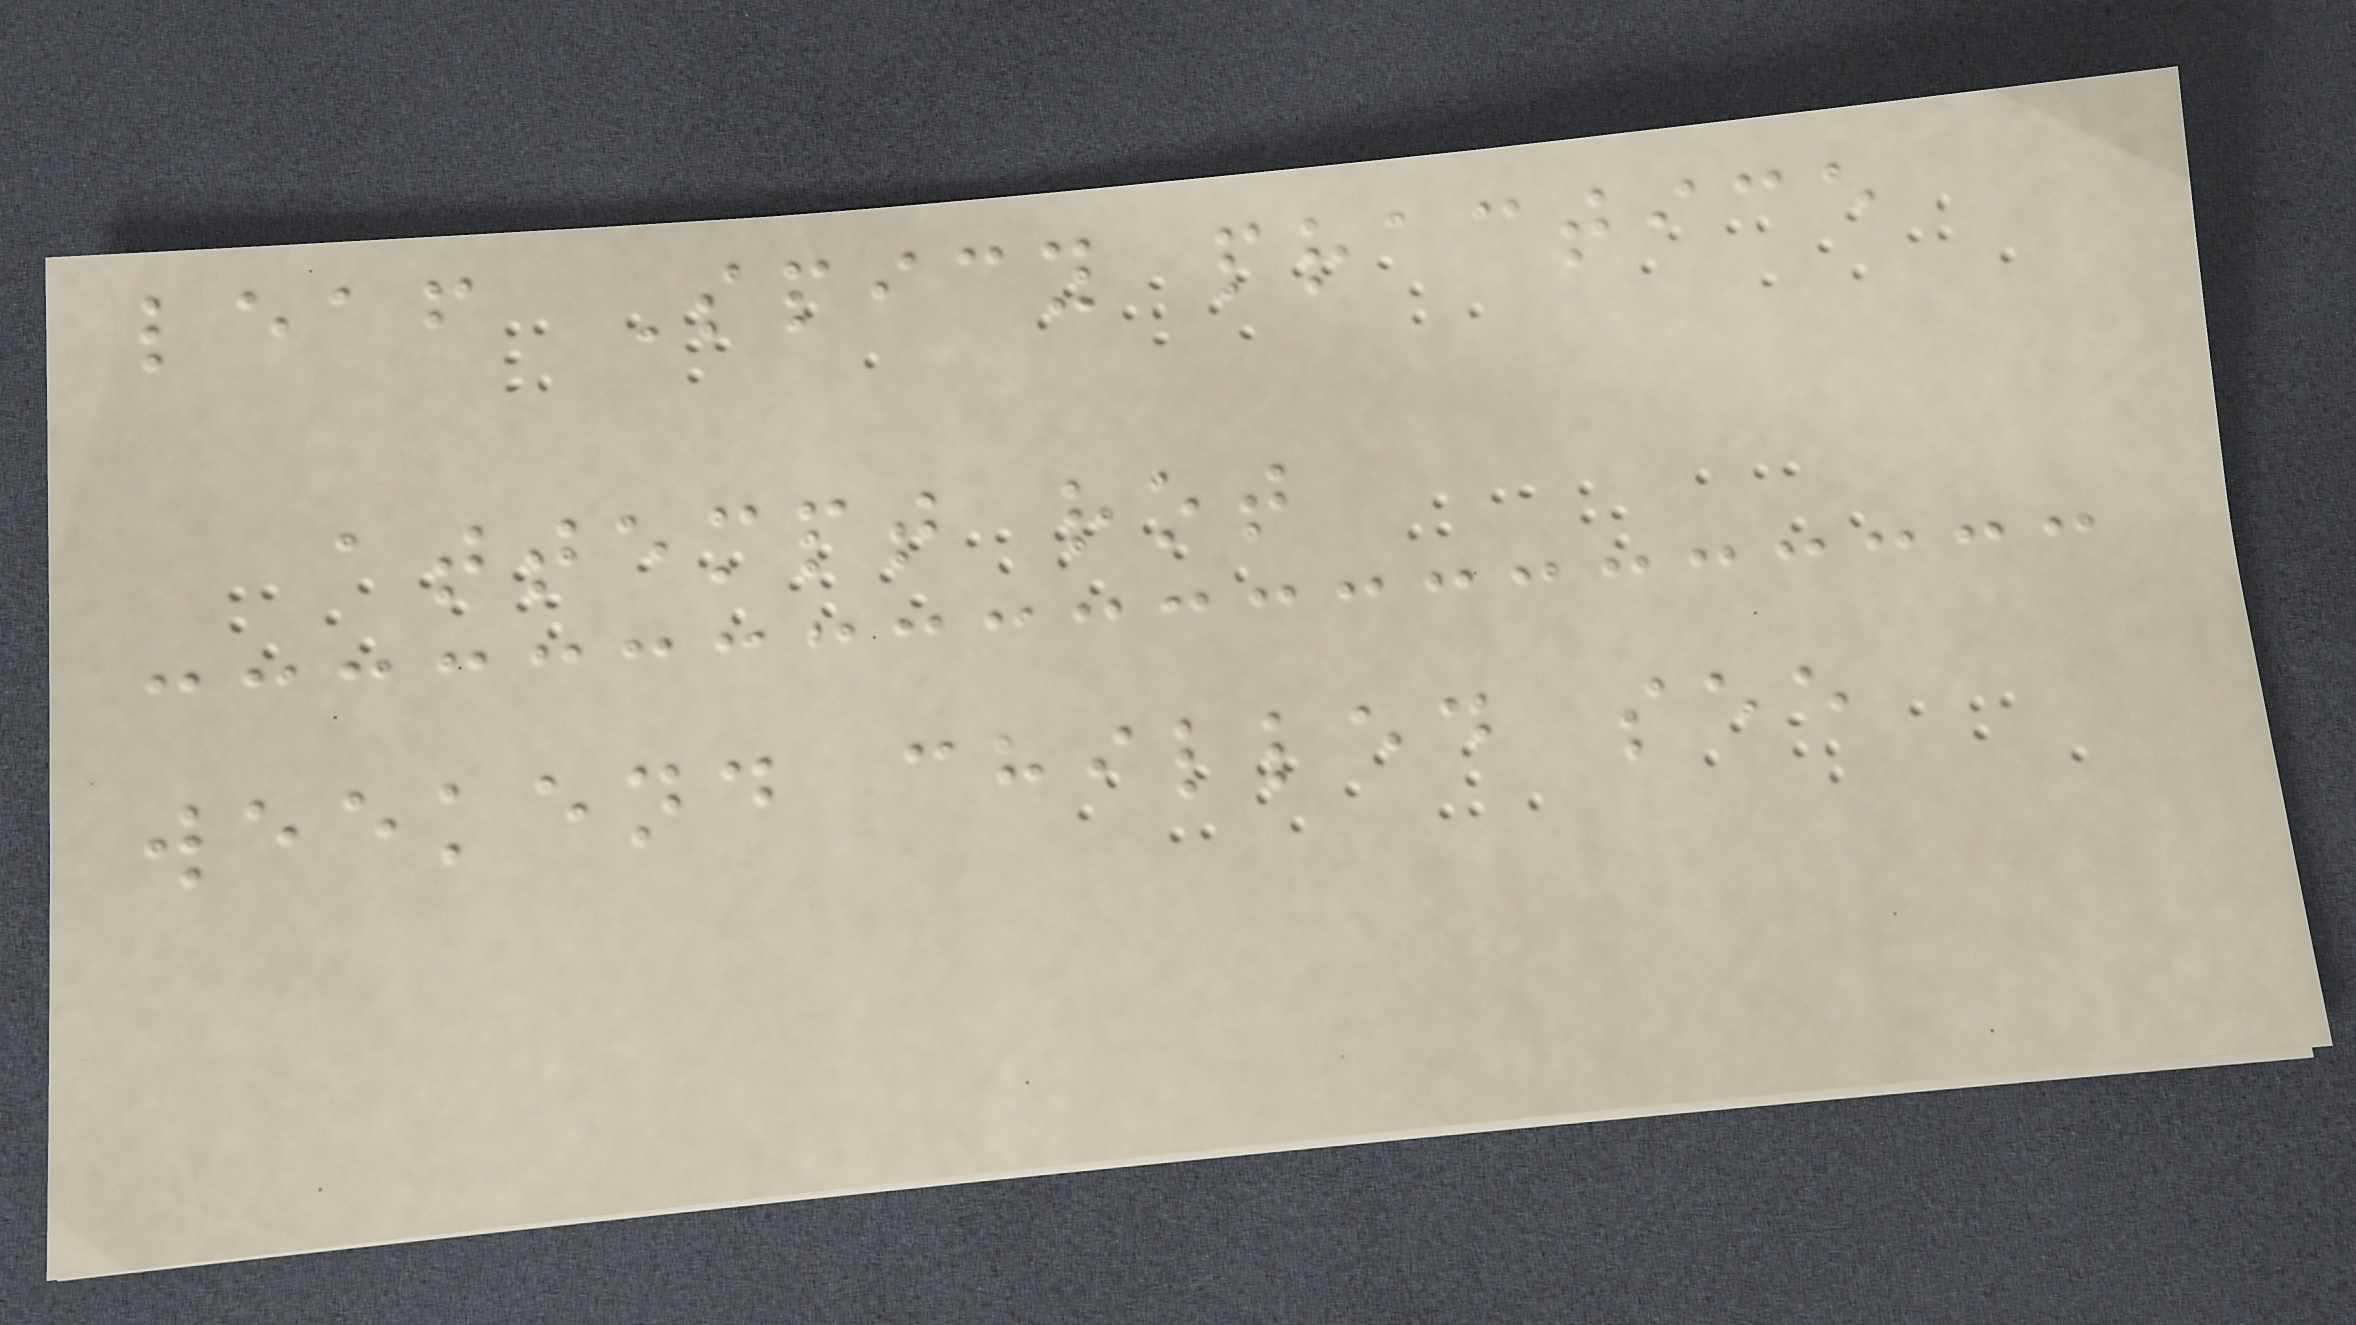leaf Spicy practice
attempt rot
weekend chilled see
